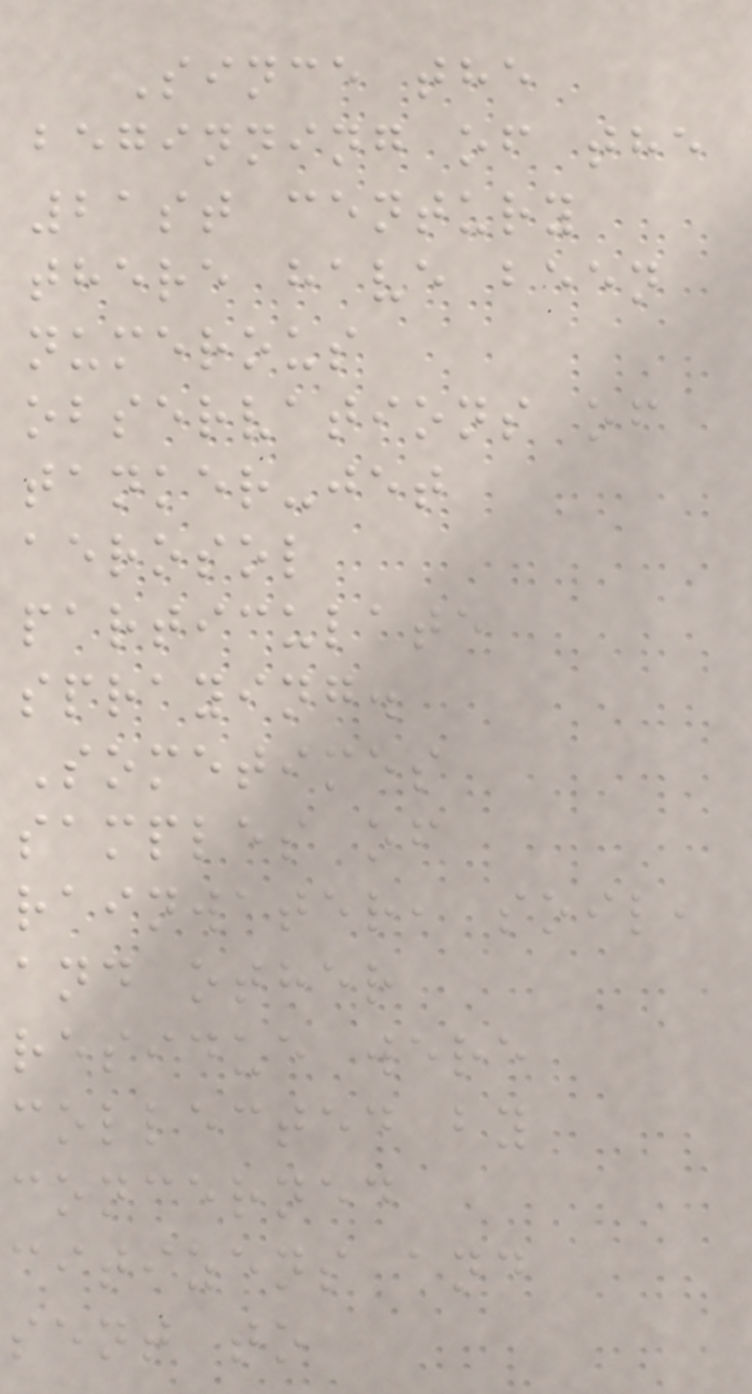Since the
beginning of the
21st century
there have been
numerous
observations of
tanker-jet
aerosol
particulate
spraying.
Sometimes
samples of
rainwater, soil,
and other
residue were
collected by
concerned
citizens and
sent to
